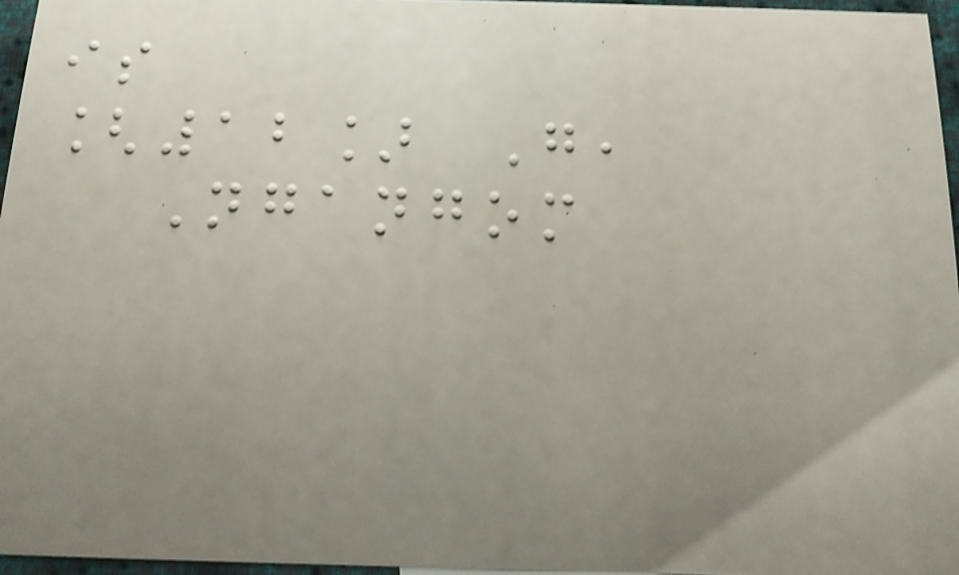is
[12] G,
Ngangom
